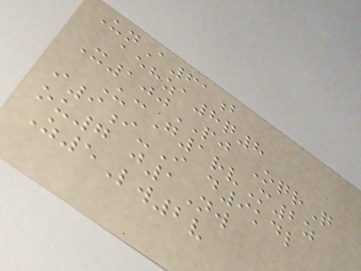UnA61b
aehza8q8
X100PJ OqrQ
UcG1rvM2z
i9i-I d9kdl
ou7 j1Nw
Z5Lw2v
